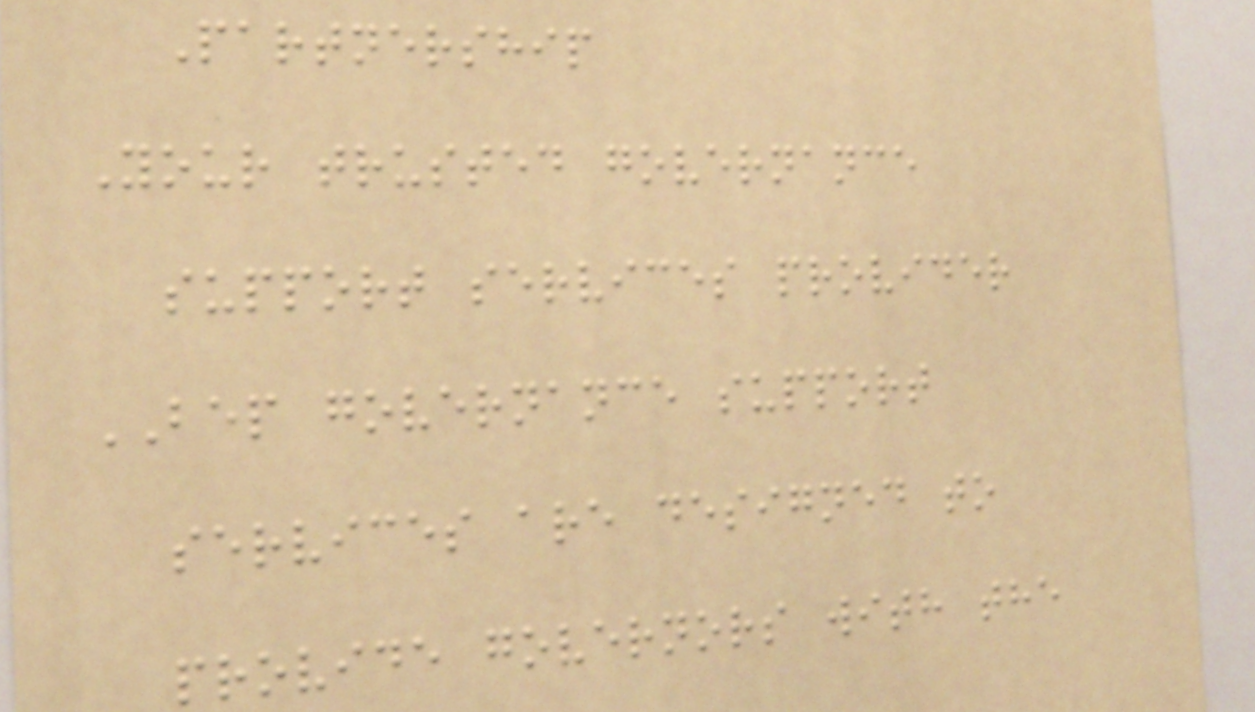Partnership
Your trusted governance
support services provider
BEP governance support
services are designed to
provide governors with the
